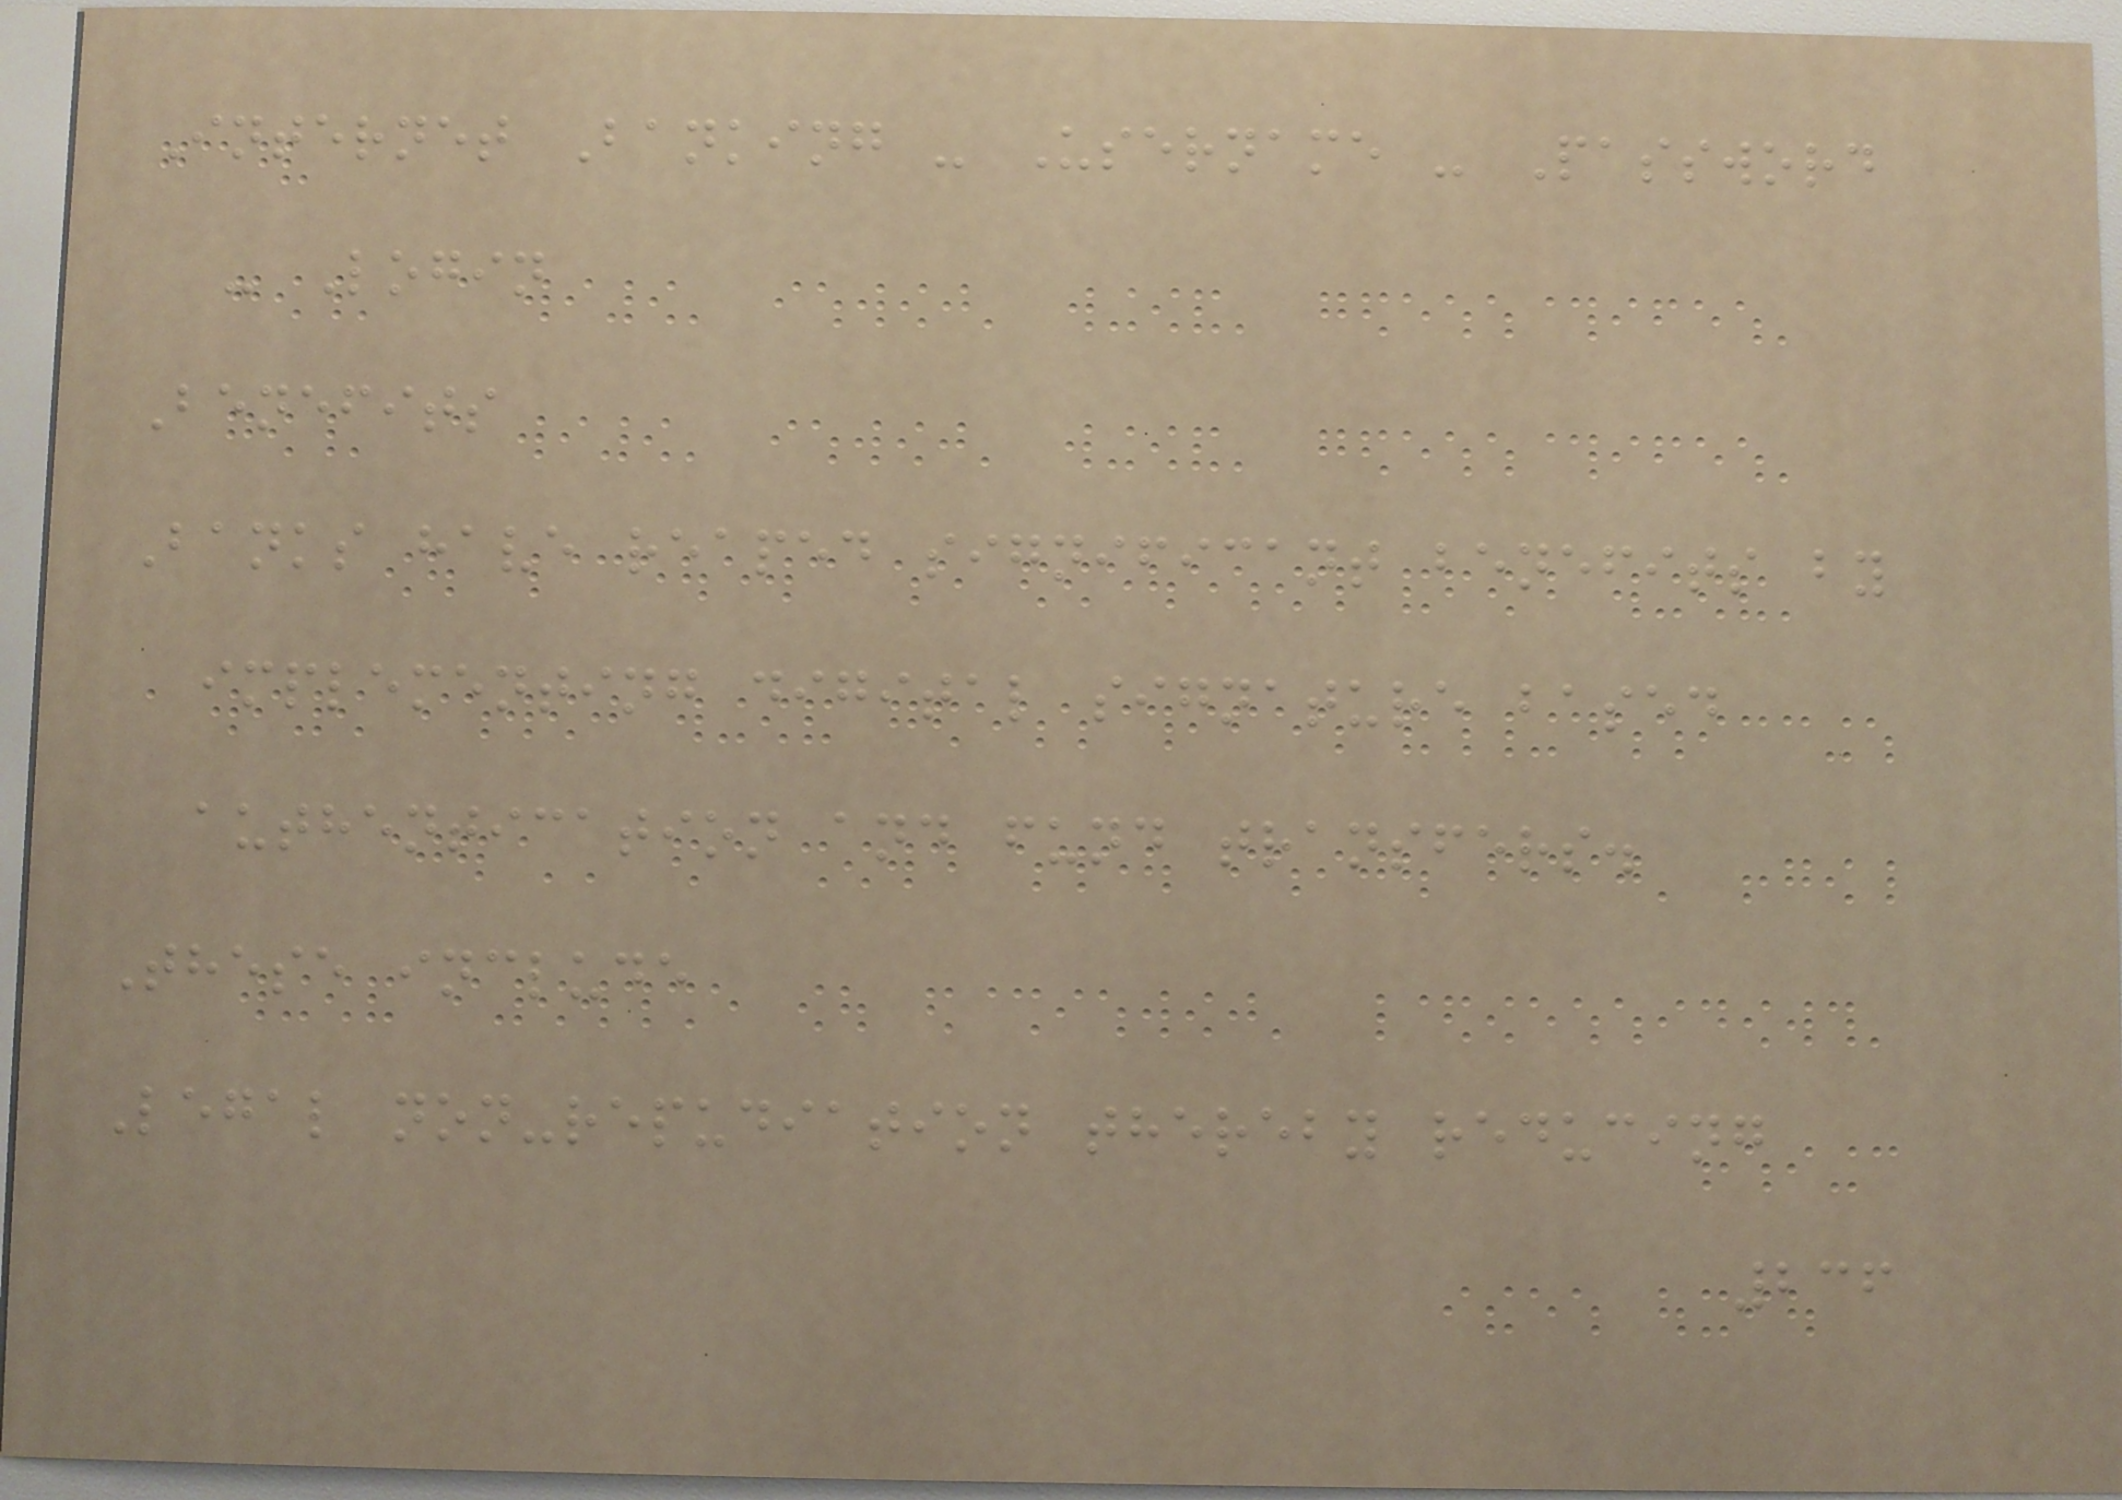Internet Banking - Username - Password
- Login
Benefits
Banks have reaped significant benefits by
implementing digital signature based
authentication and fund transfers.
These include
Legal non-repudiation thereby reducing
236
